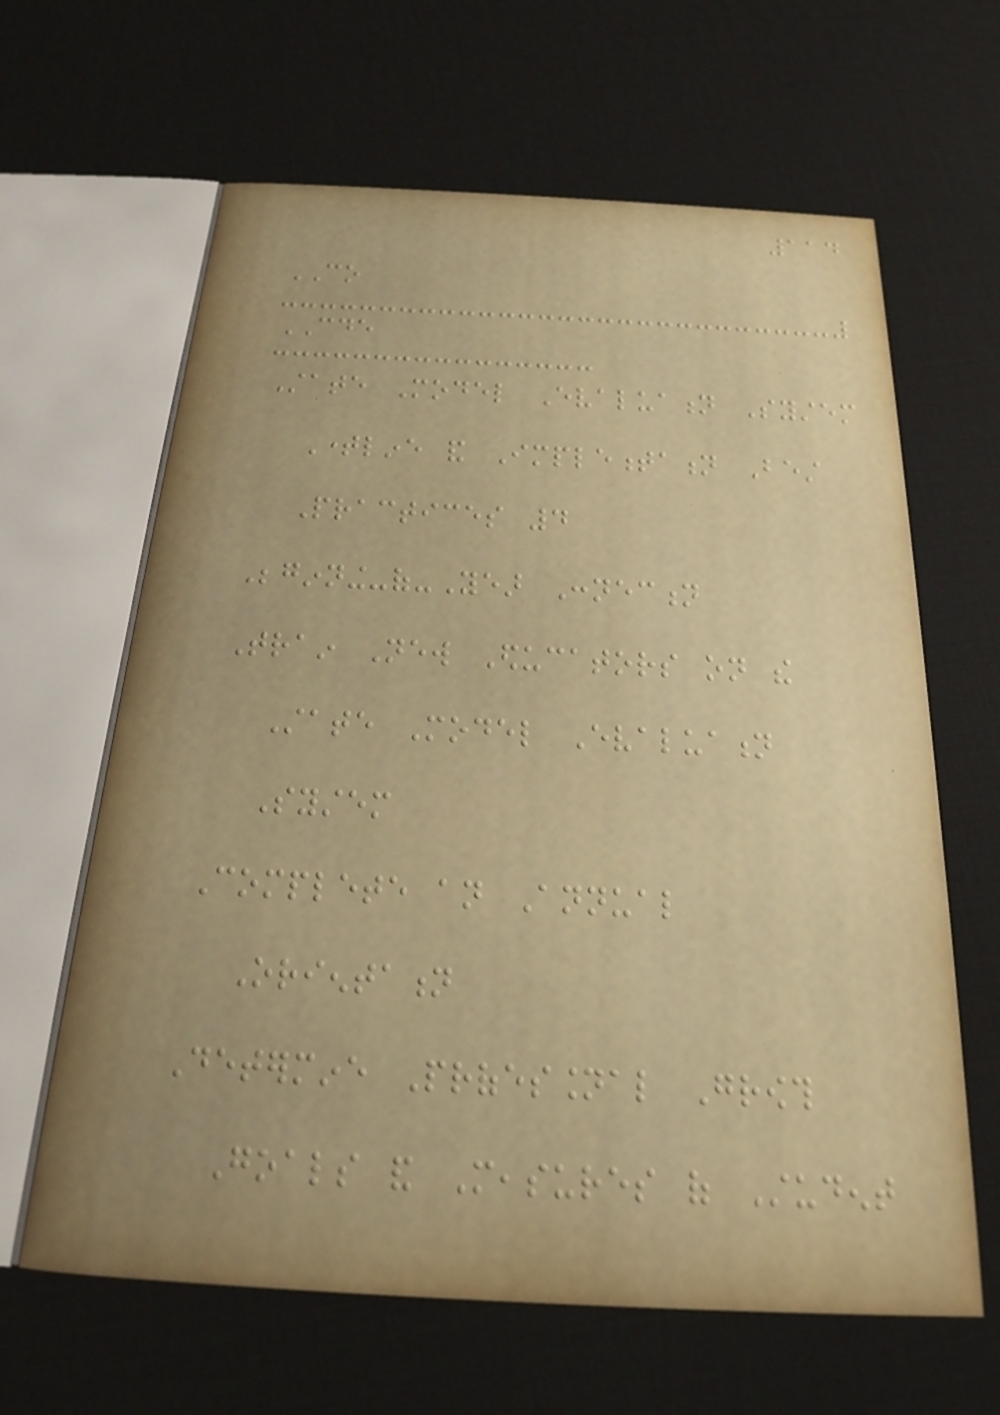114
CO
CDE
State Model Evaluation System
Timeline and Implementation Best
Practices 4
Beginning-of-Year Connection
Train New Educators on the
State Model Evaluation
System
Complete an Annual
Orientation
Determine Professional Growth
Goals and Measures of Student
